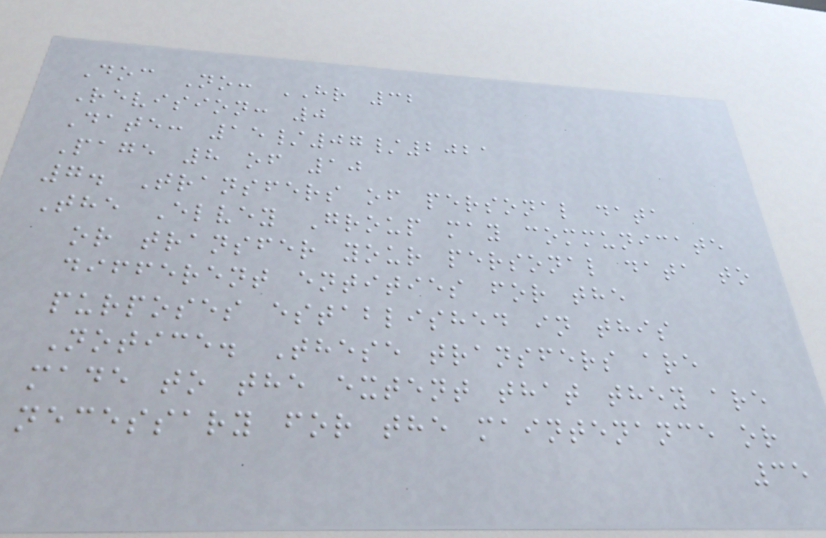Doc No: HR 32
Revision: 0
Date: 15/07/2021
Page 8 of 10
7. Transfers of personal data
The Elvey Group may communicate
or transfer your personal data to
different entities for the
purposes established in this
Notice. These transfers are
made to the extent that they are
necessary for the maintenance or
35
